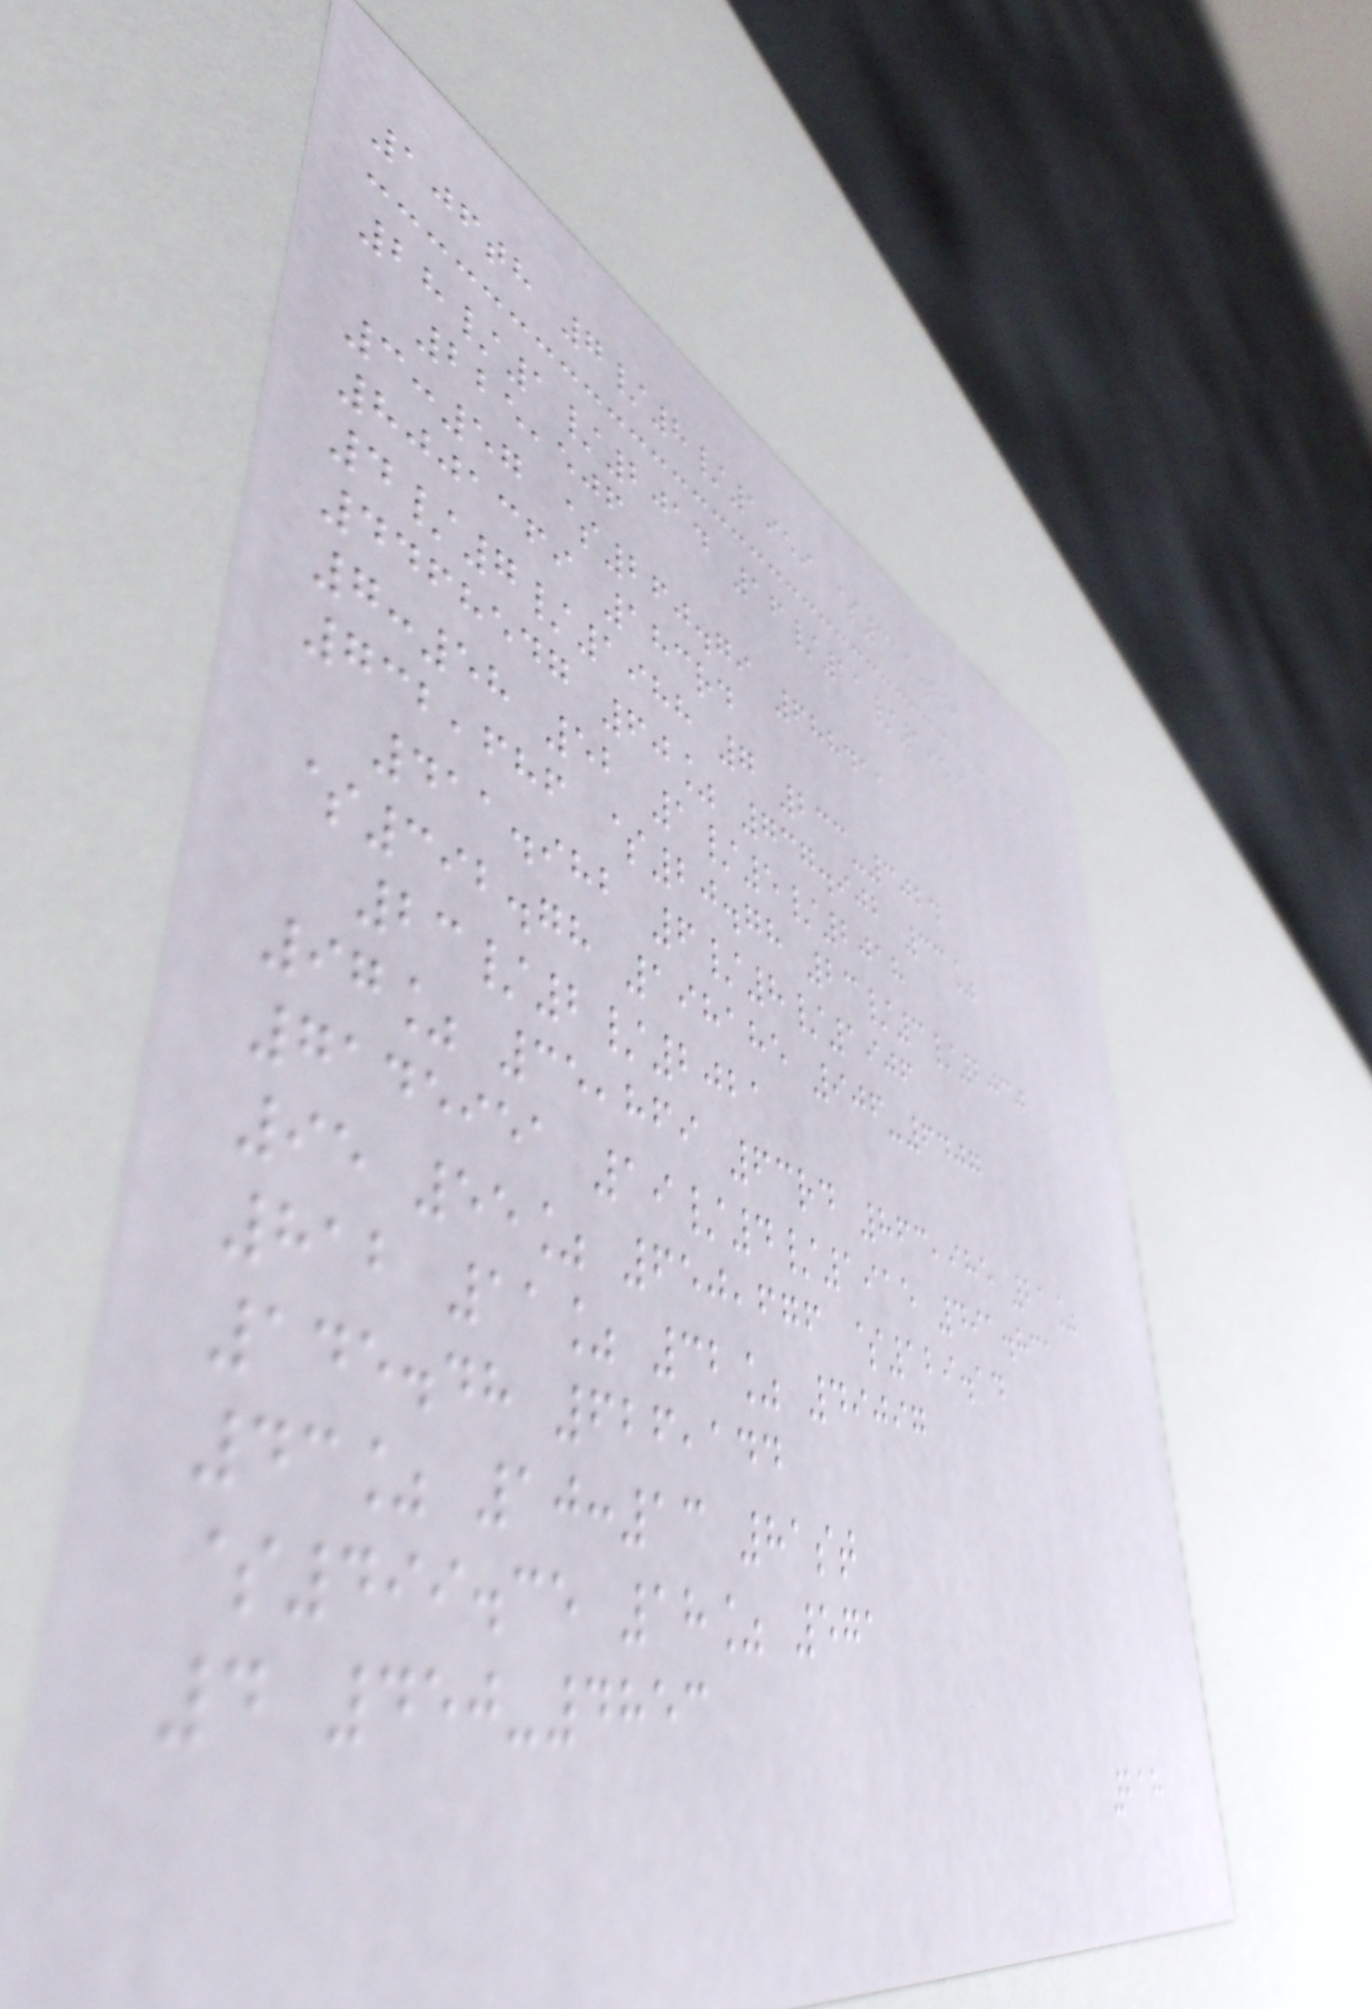106th 7/8/1959 $311.28
28/1/2014 16/11/1959
225,506
3:57 $260.79 688411
8001369 183rd
4/7/1988 7 233-3024
4468547 60% 737.902 33%
7:58 52 1/5/2018
732,686 $20.78 23/3/2030
411.982 6/8/1906
$392.78 198185 906-6407
23/2/2021
97% 35,869 63rd 863,985 21%
7145951 19/4/1915 491.831
95 55% 650,676 $129.14
812 11% 32% 49097
145.48 626,144
43% 10:13 81st
$499.35 18% 571
4 450-4853
218
